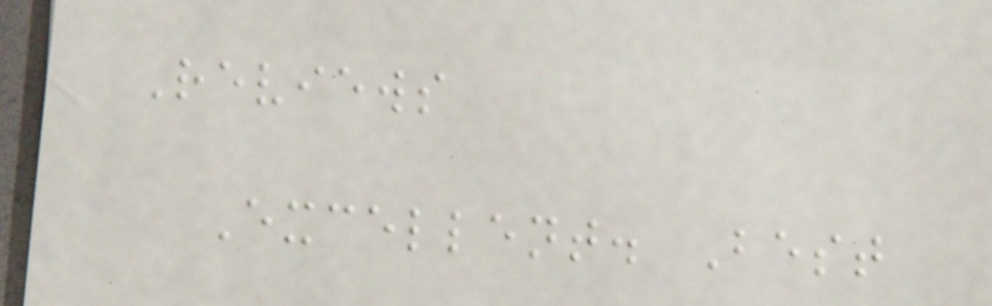Reviews
Excellent. Best
